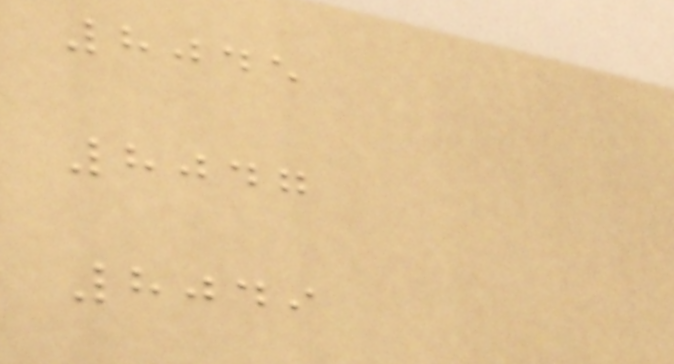8045
8047
8049
